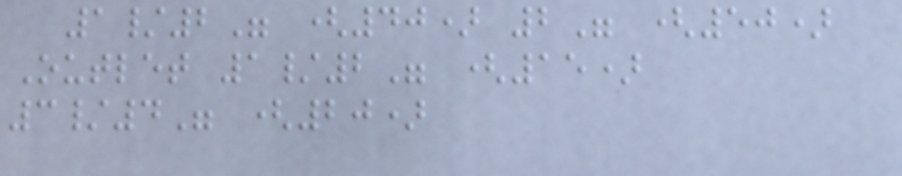1/2" (40) 2" (50)
Outlet 1/2" (15)
3/4" (20)
